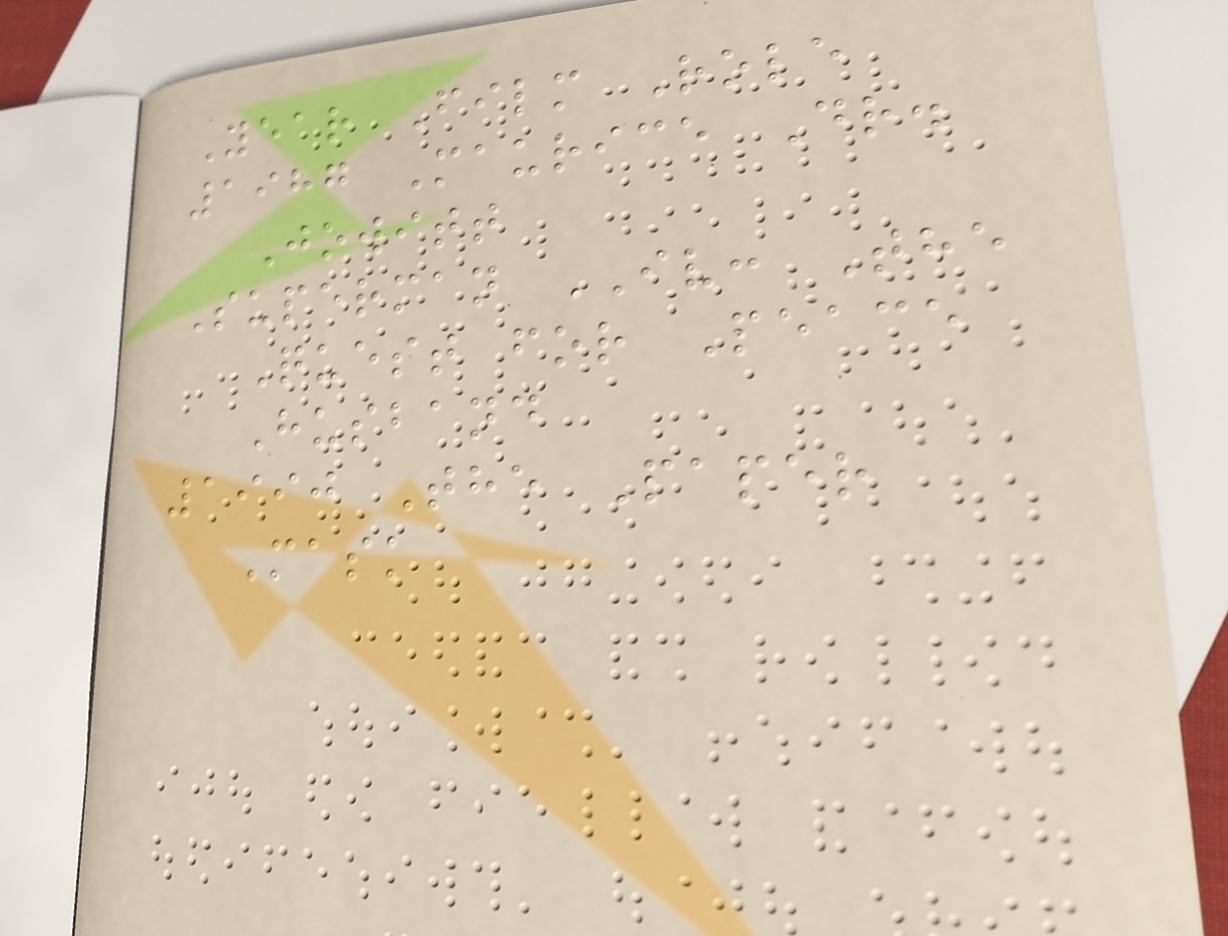Year Film Role
1987 Maurice Dr.
Jowitt
Superman IV: The
Quest for Peace
Husband
1990 The Paper
Mask
